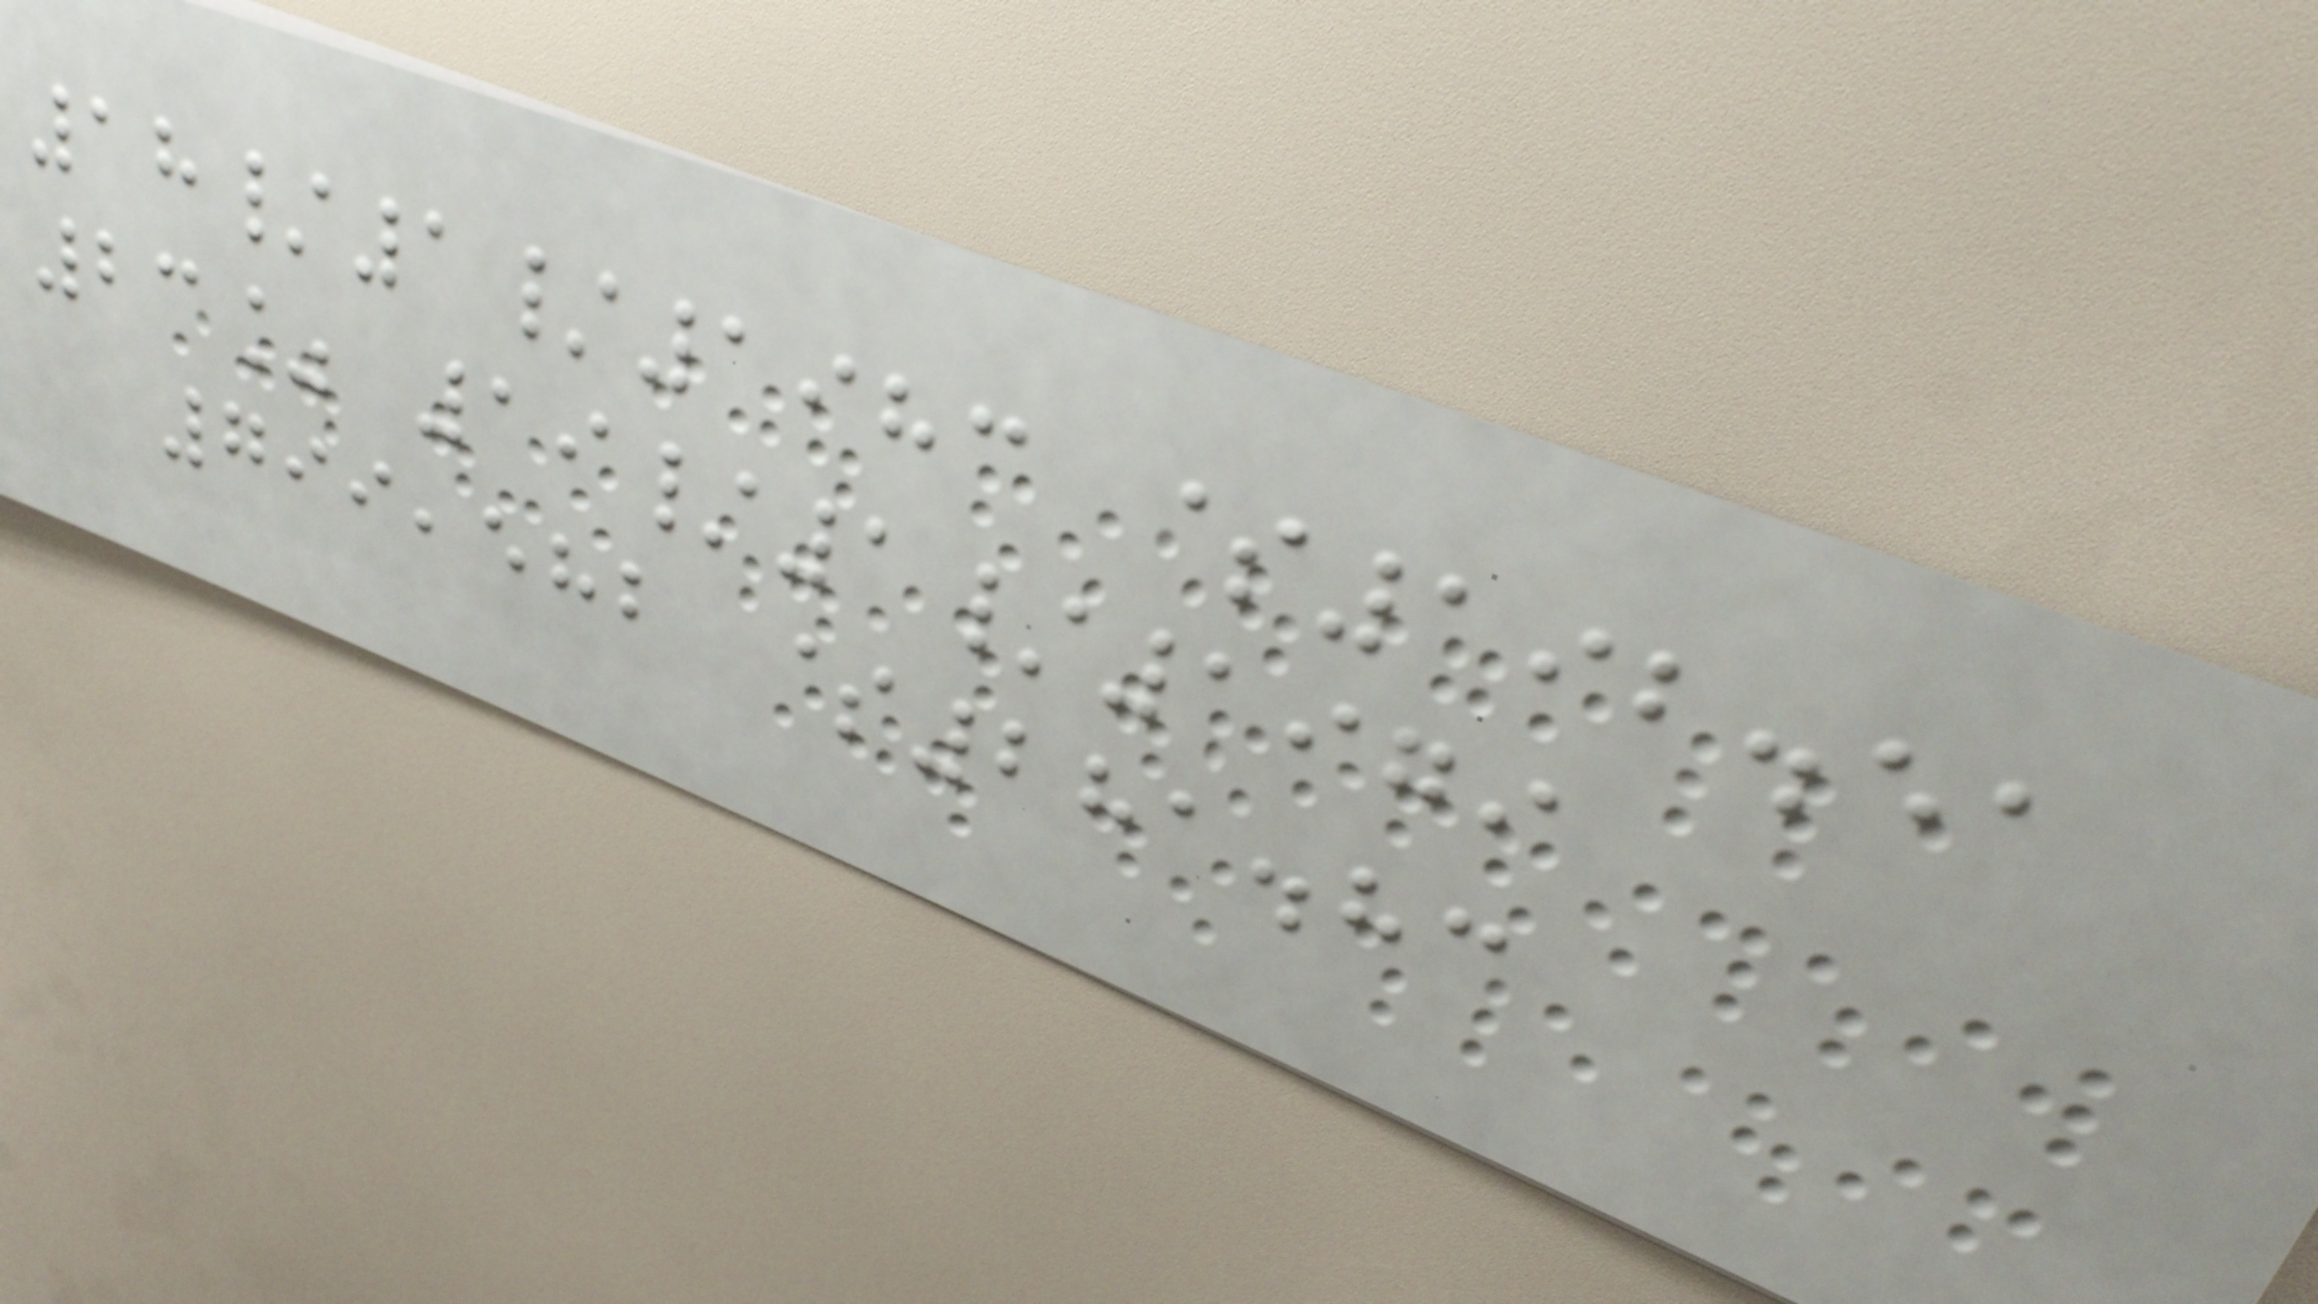18/1/1983 $192.51
23% 19/1/1979
799,582 $281.83
